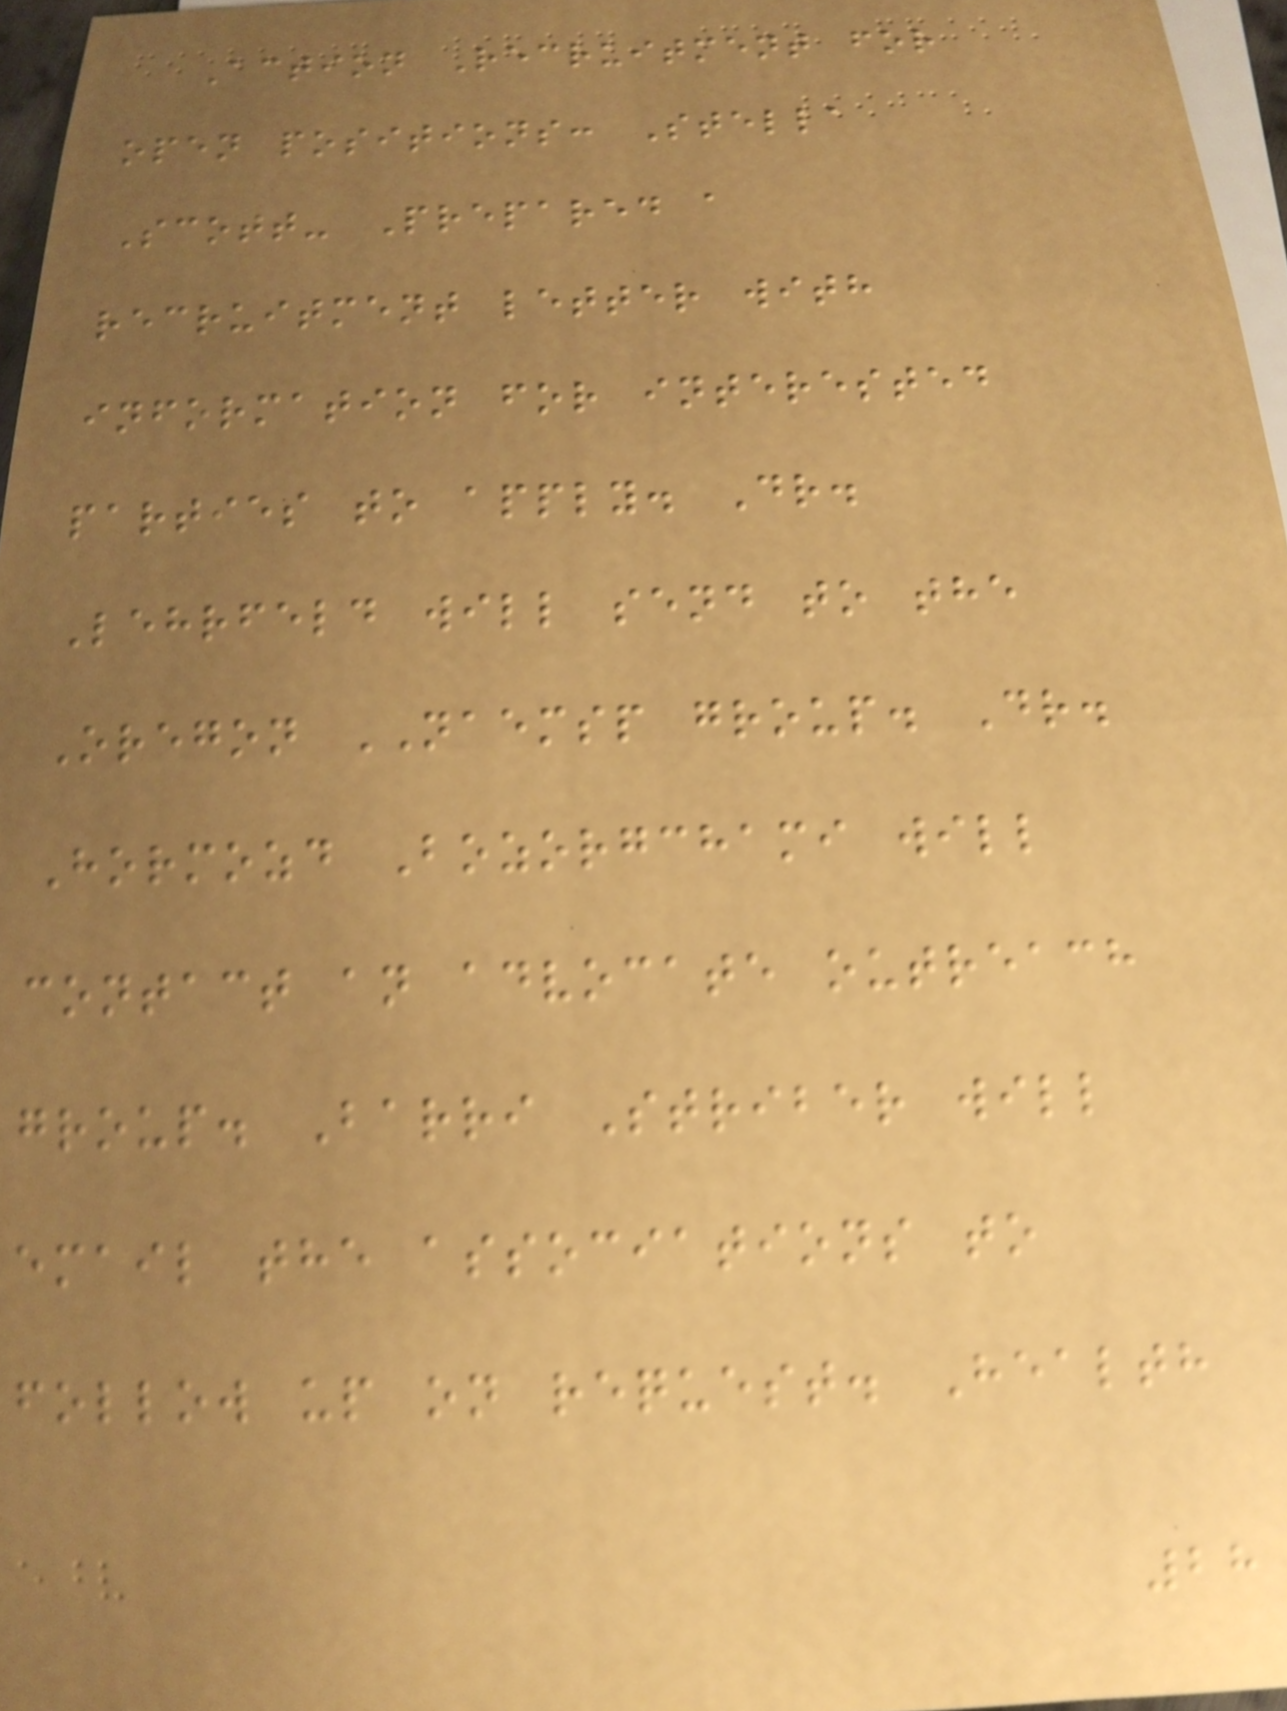Action Recruitment for
open positions: Stella
Scott- Prepared a
recruitment letter with
information for interested
parties to apply. Dr.
Lehrfeld will send to the
Oregon NAEMSP group. Dr.
Hormozd Bozorgchami will
contact an advocate outreach
group. Barri Striber will
email the associations to
follow up on request. Health
28
